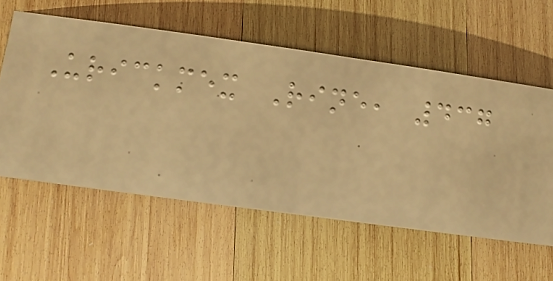Urickmex Rine, 437
